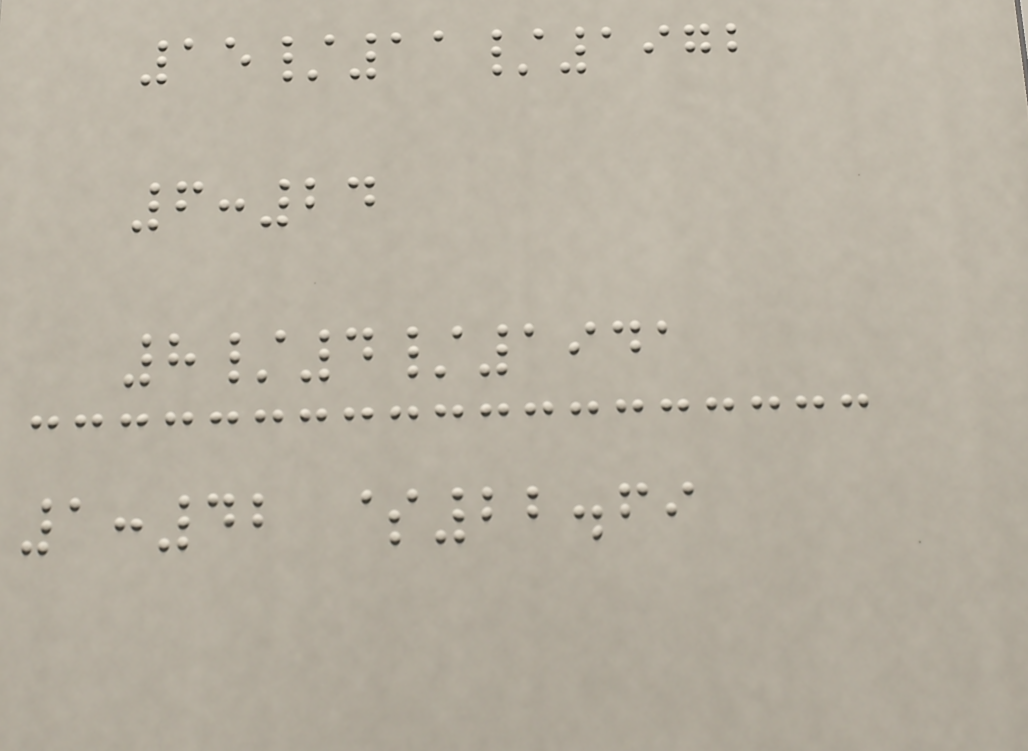15/11/1972
6:24
8/4/1941
1:42 $22.69
